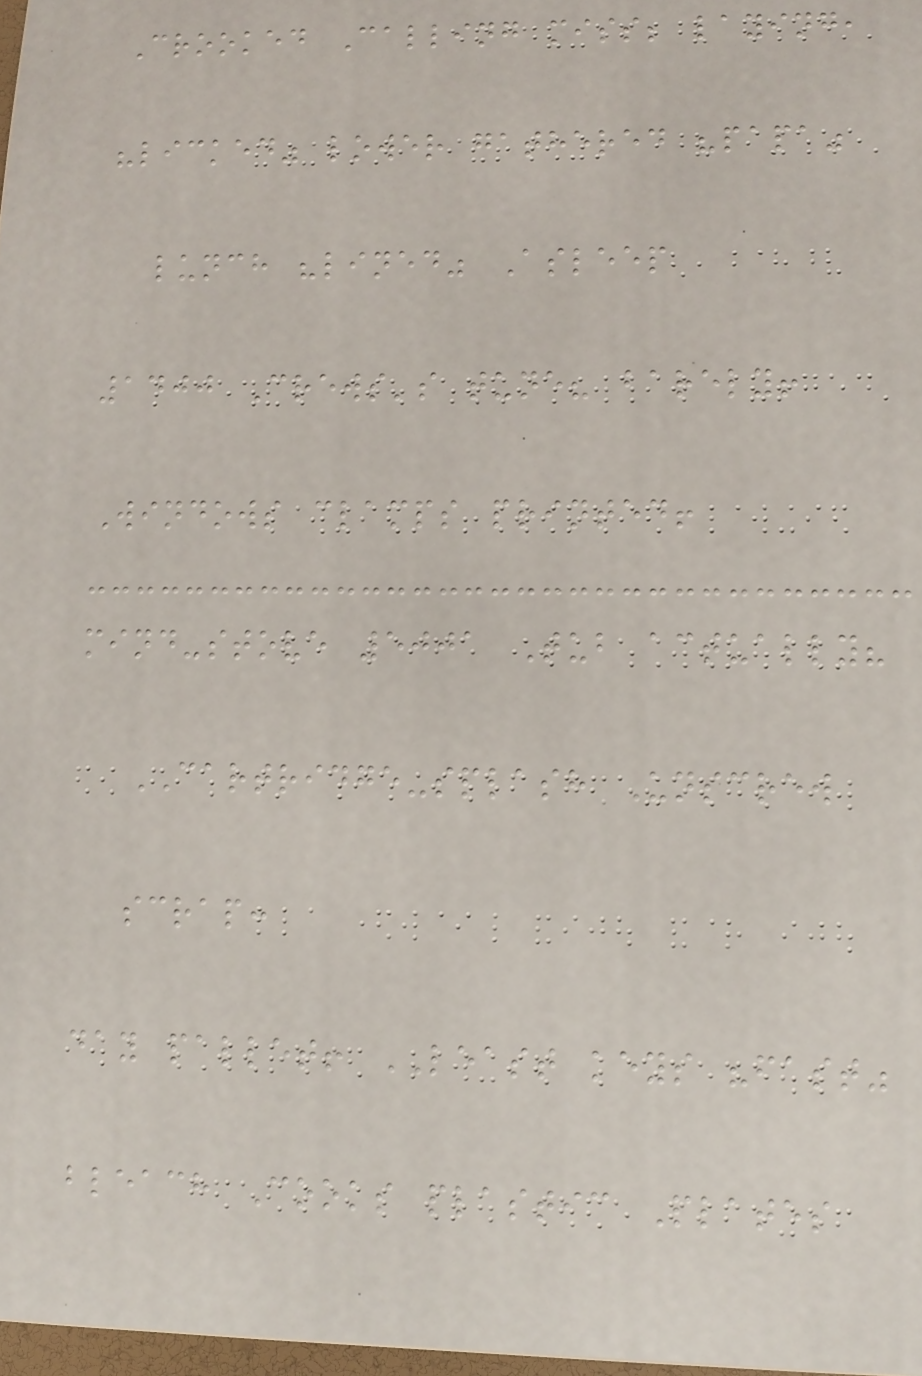Crooked Calling miss; laying,
"licked" lower gathered "papa"
lunch "lined" Asleep
1400 Crews's tune? barely!
Windows clamps printed!
mind-stove 5001 Tub actually?
CARTRIDGE-splash Unscrew
scrap:
day pallet! LEAST keys "fast"
bleach Cooks plastic Plates
